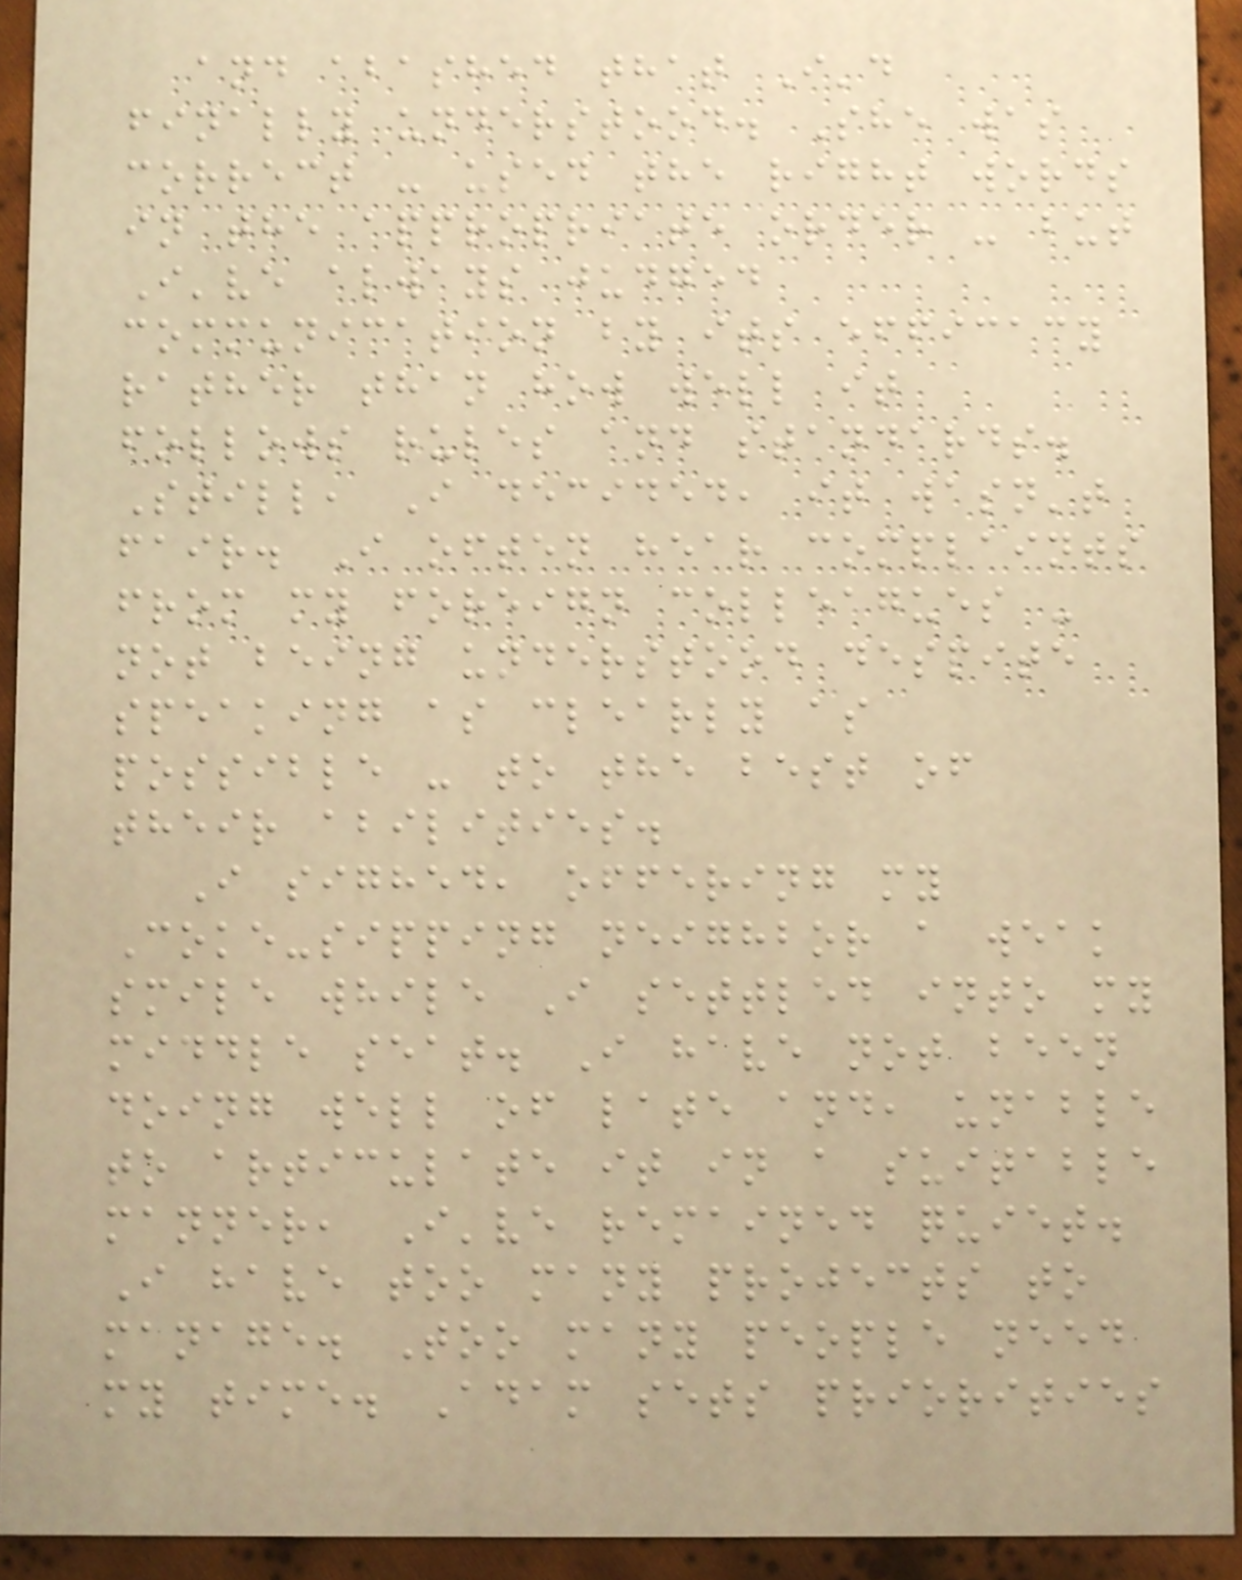and abashed that I'd
finally understood. She was
correct - used the right words
in the appropriate order - but
I've always judged
communication by its efficacy
rather than how well it
follows rules and standards.
Still, I decided, it wasn't
fair. I often hear complaints
from my foreign colleagues -
not being understood despite
speaking as clearly as
possible - to the best of
their abilities.
I sighed, offering my
Coke-sipping neighbor a weak
smile while I settled into my
middle seat. I have not been
doing well of late and, unable
to articulate it in a suitable
manner, I've remained quiet.
I have too many projects to
manage. Too many people need
my time. Adam sets priorities
